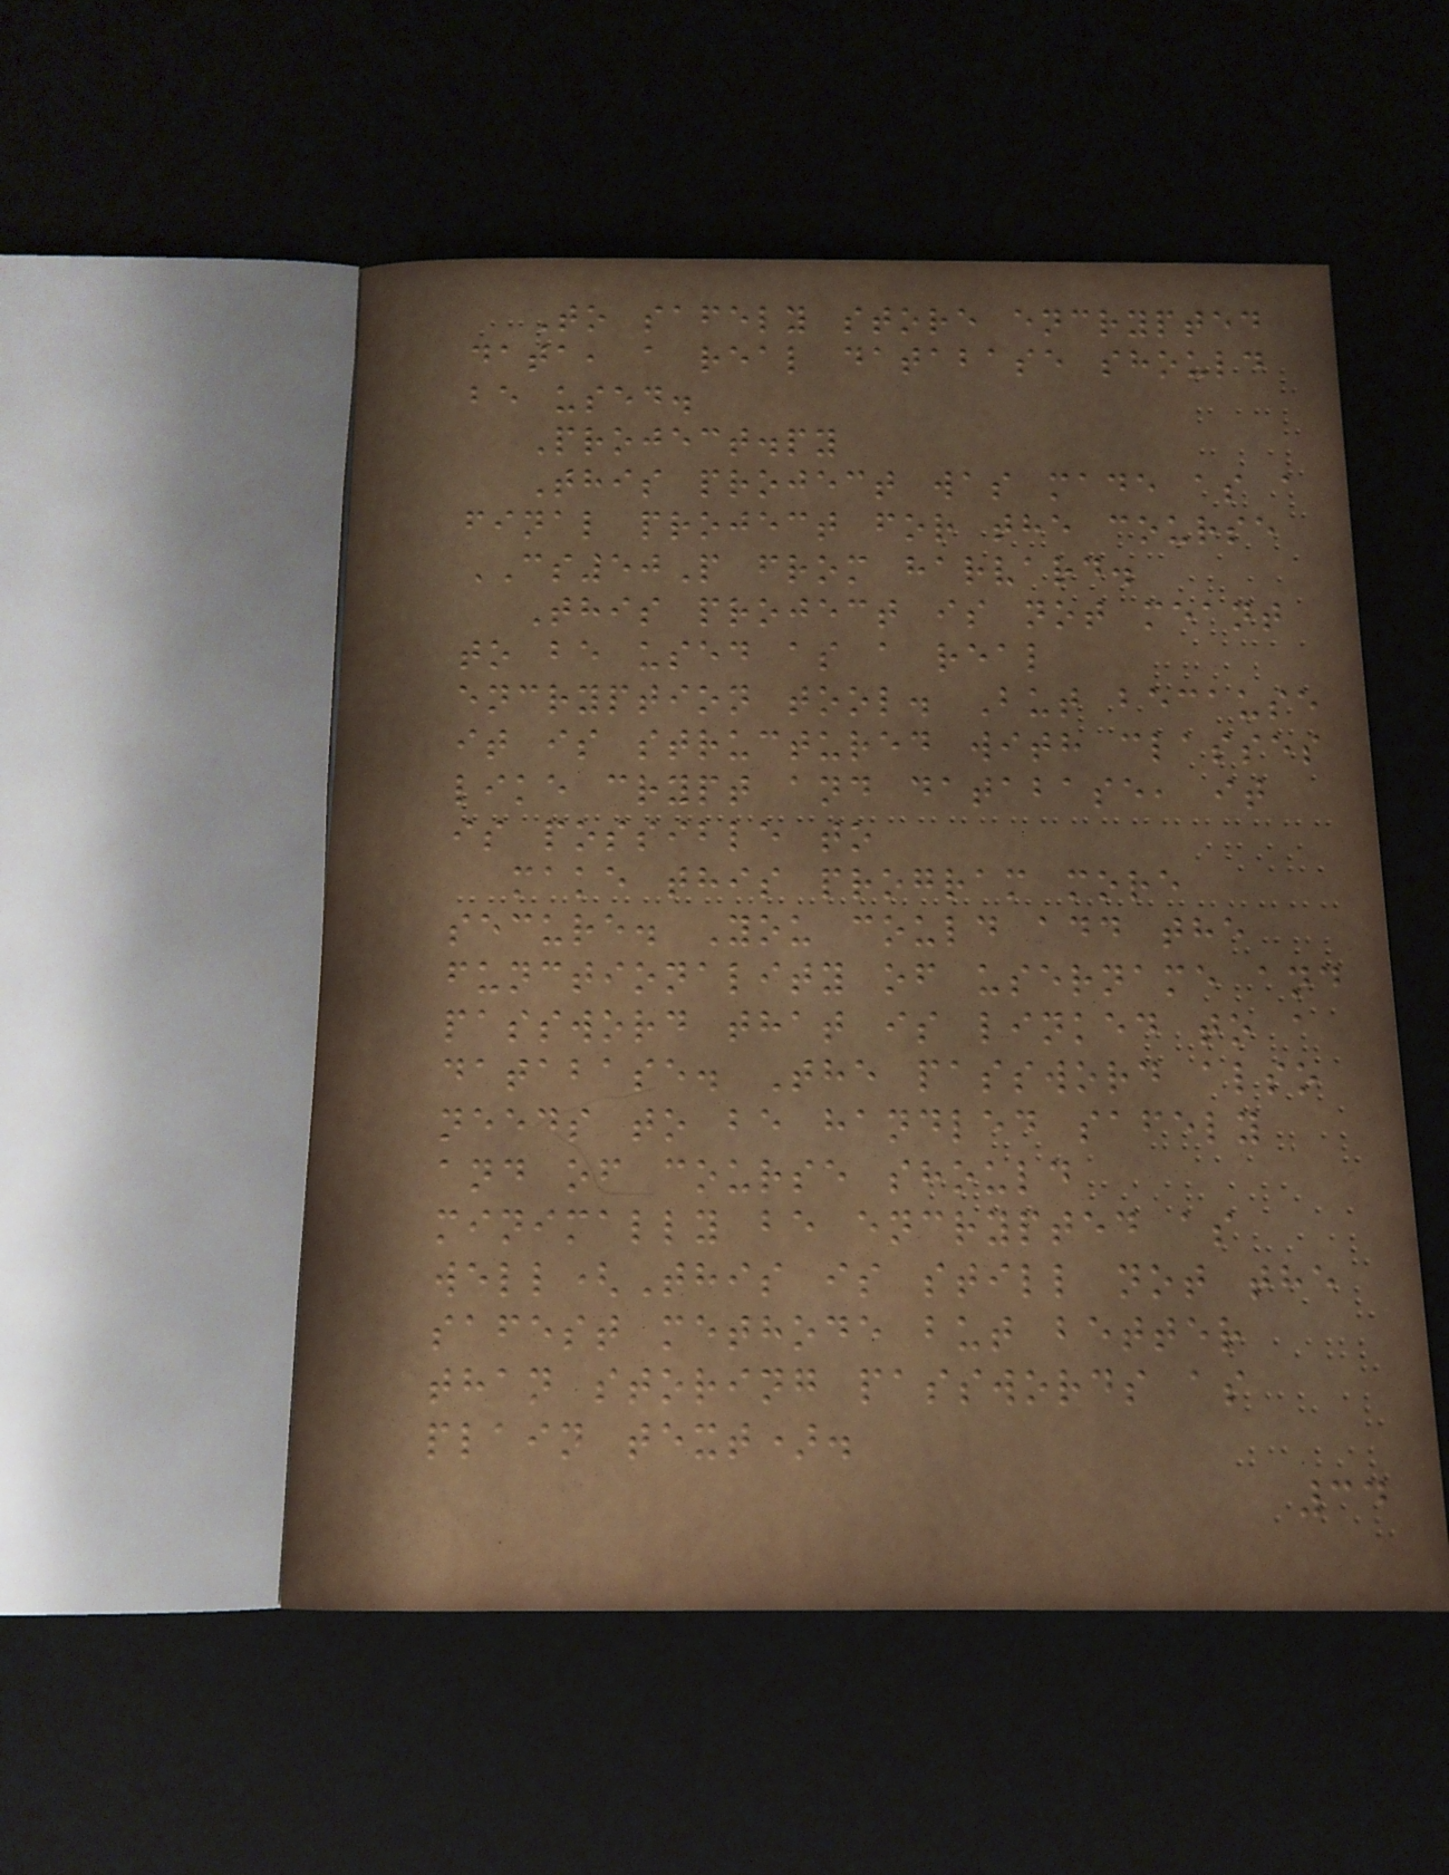To safely store encrypted
data, a real database should
be used.
Project.py
This project was made as a
final project for the course
CS50P from harvard.
This project is not meant
to be used as a real
encryption tool. But because
it is structured with classes
like crypt and database, it
is possible to
make this program more
secure. You could add the
functionality of username and
password that is linked to a
database. The password also
needs to be handled safely
and of course should
minimally be encrypted as
well(This is still not the
safest methode but better
than storing passwords as
plain text).
34
